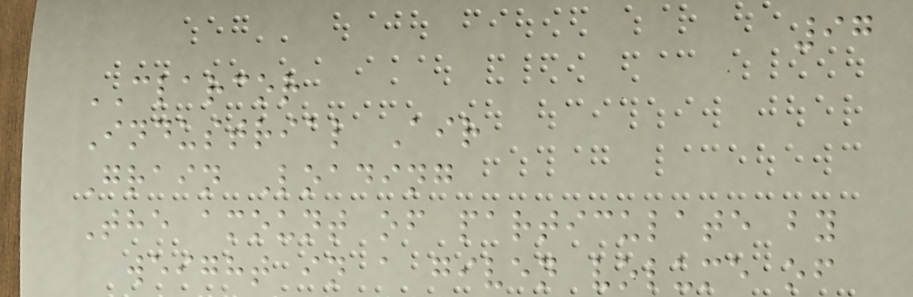97
CLARCOR
Industrial Air
Grain Loading
The amount of particulate by
weight in a given volume of
